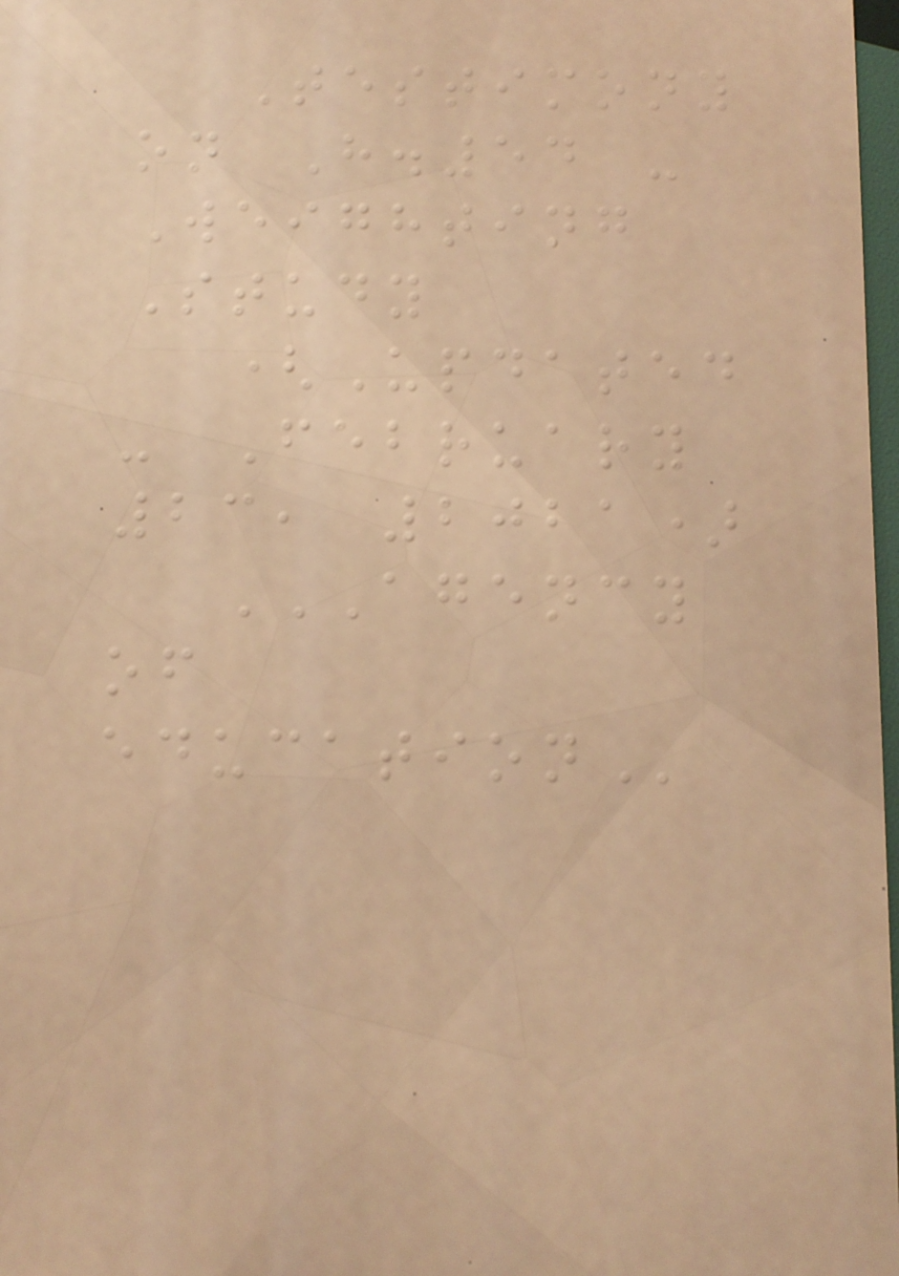Testimony
on H.54 -
Weighting
Study
(Updated
- February
23, 2021)
AGENCY
OF
EDUCATION
